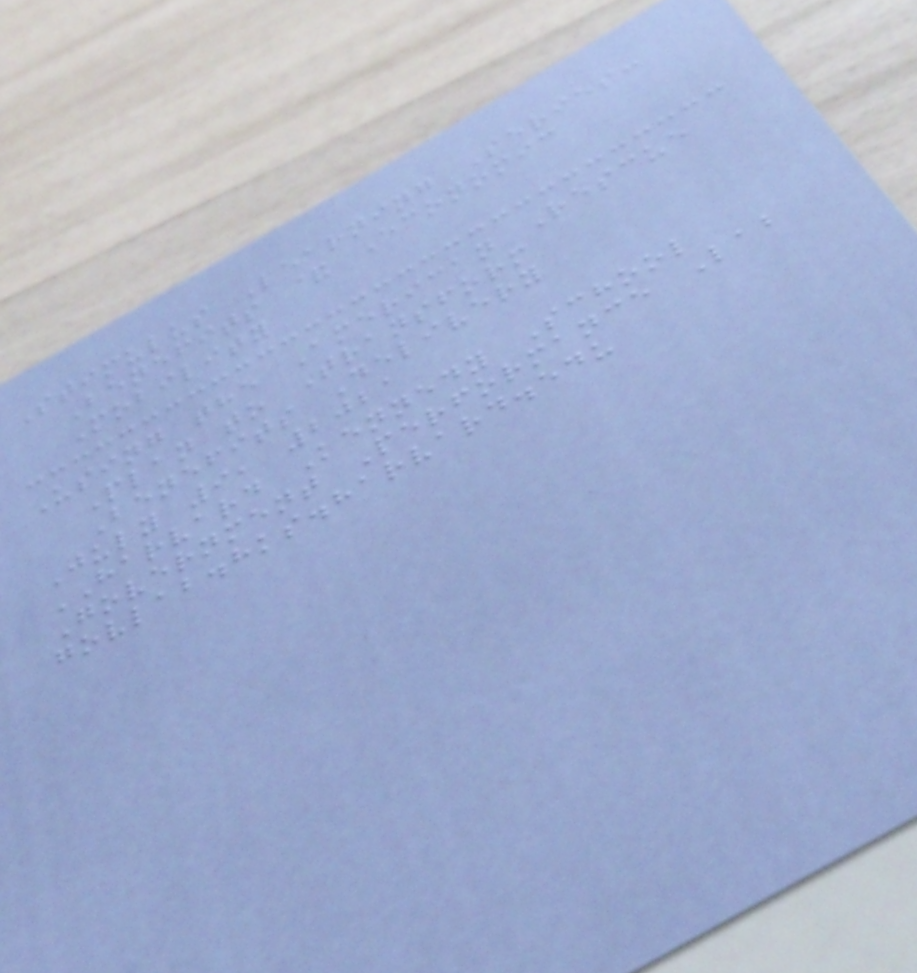Stimulus Learning Series:
Benefits & Economic
Mobility
Using the American Rescue
Plan to Transform
Benefits Delivery
July 9, 2021
HARVARD Kennedy School
Government Performance Lab
govlab.hks.harvard.edu
